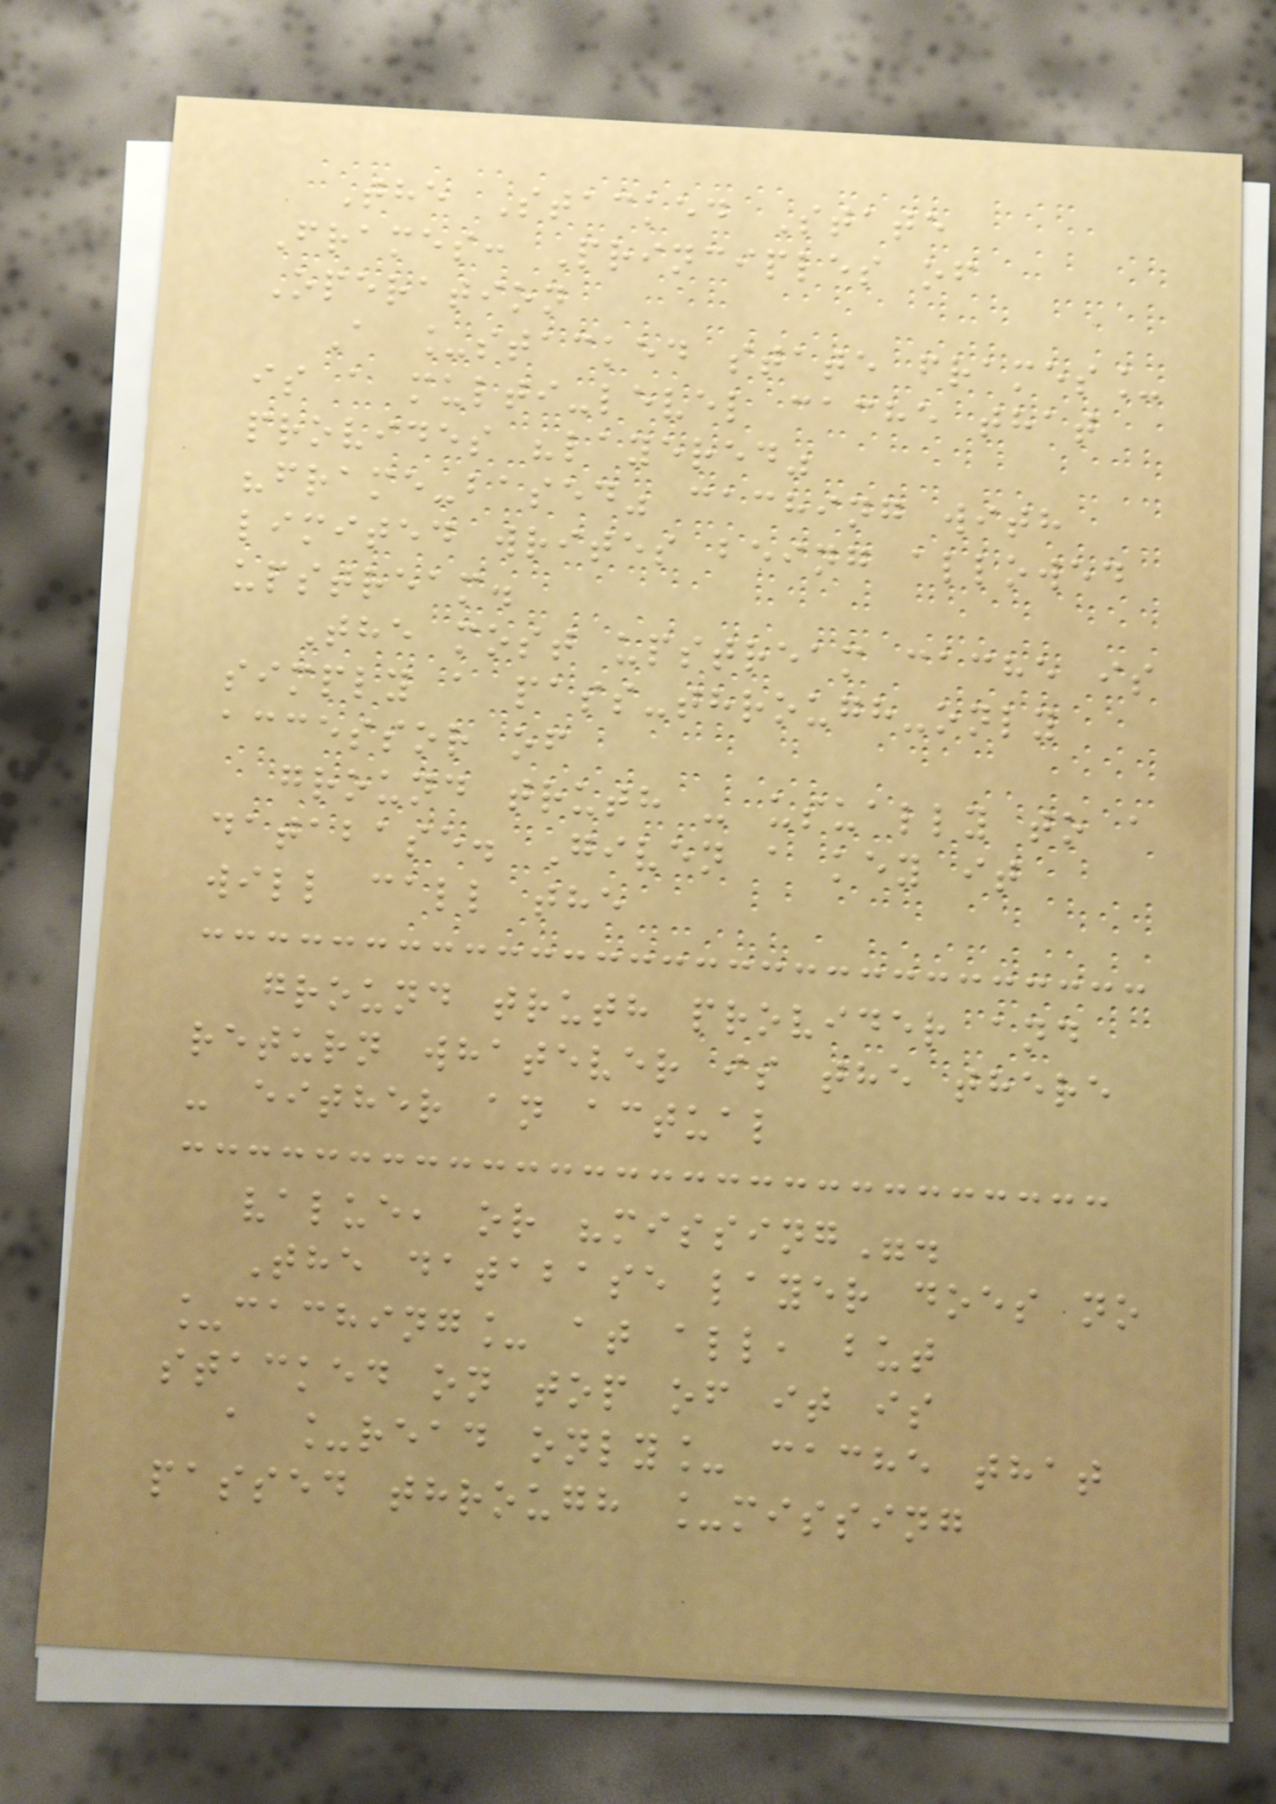The Stacked State
Frames: Principles of
Operation
A _stacked state frames_
is a multi-level cache that
provides "layered"
"frame-based" caching with
limited writes being allowed
upstream.
The most upstream cache is
simply a pass-through-only
accessor of
ground truth - usually to a
database. Given a key it
will call the
ground truth provider and
return whatever is the there
- either an actual
value, or "missing".
The database layer does no
_caching_ at all, but
stacked on top of it is
a _read only_ cache that
passed through _missing
